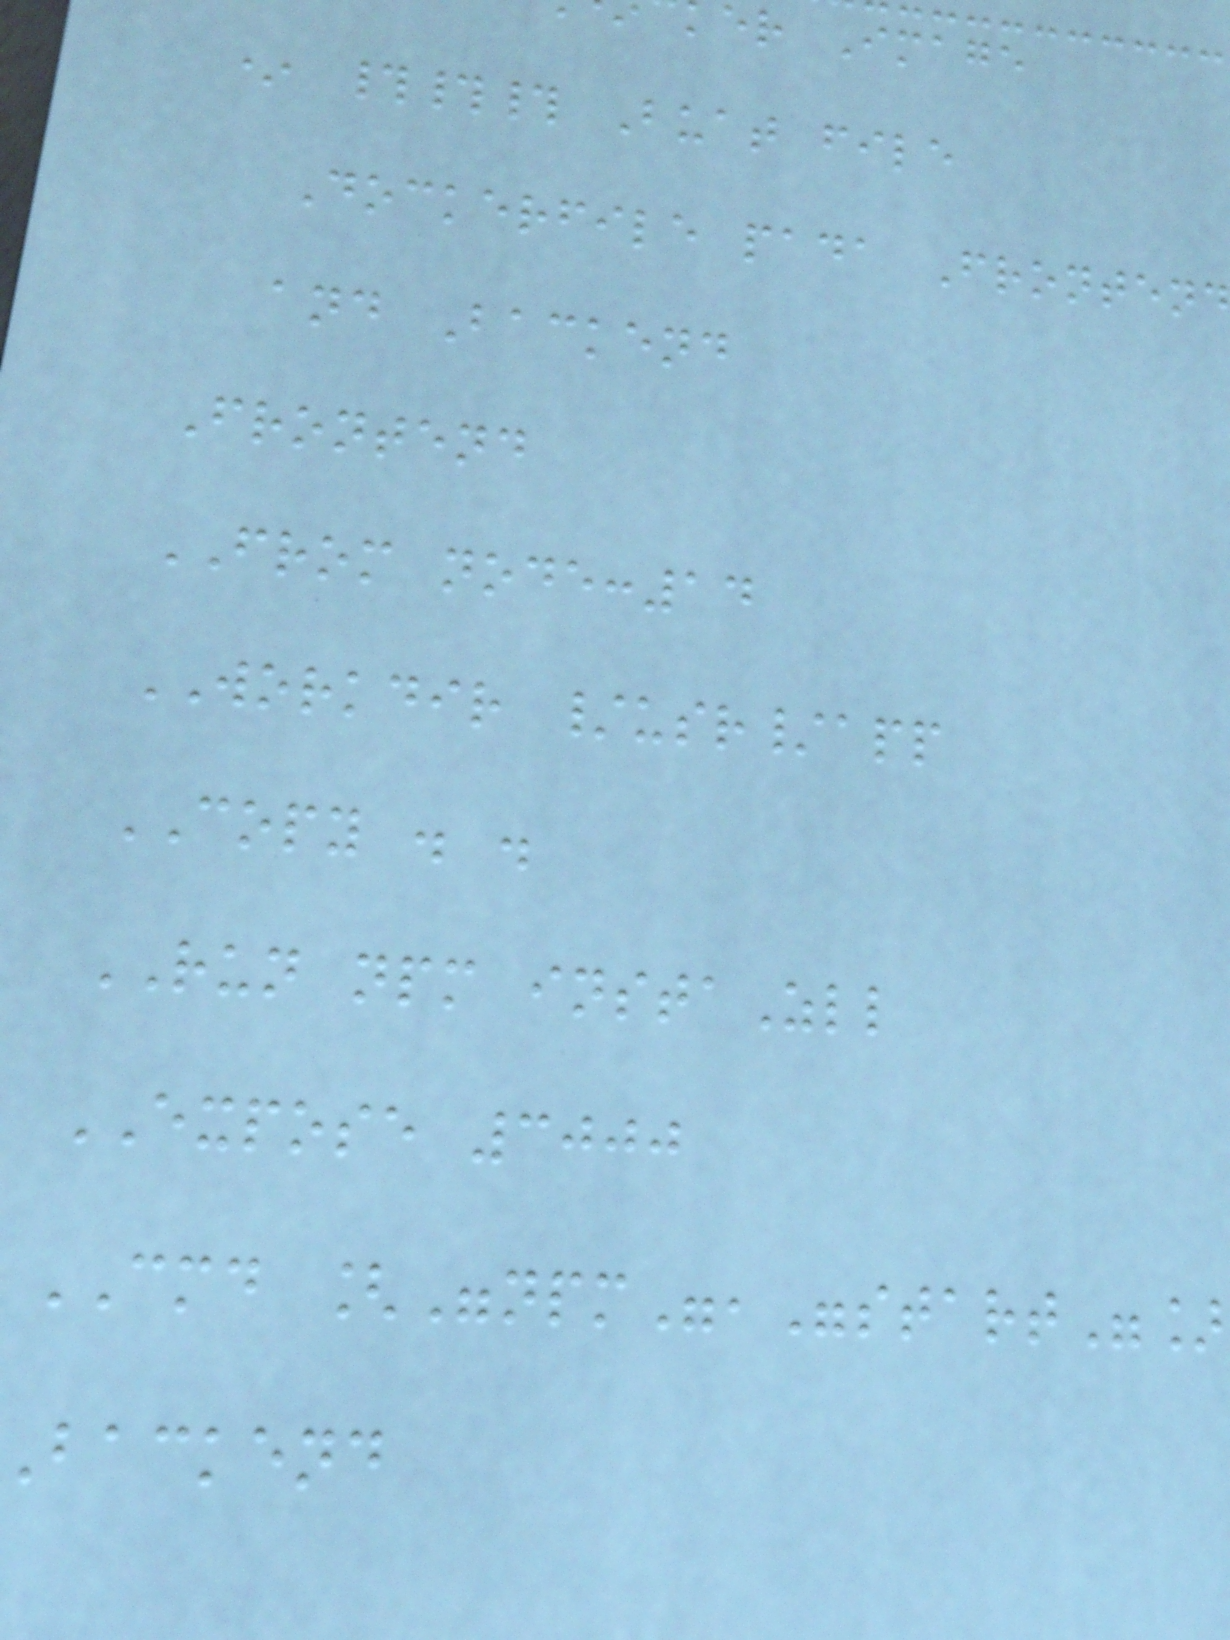er Image
* ### Buat file
Dockerfile pada Frontend
and Backend
Frontend
FROM node:14
WORKDIR /usr/app
COPY . .
RUN npm instaZll
EXPOSE 3000
CMD ["npm","start"]
backend
